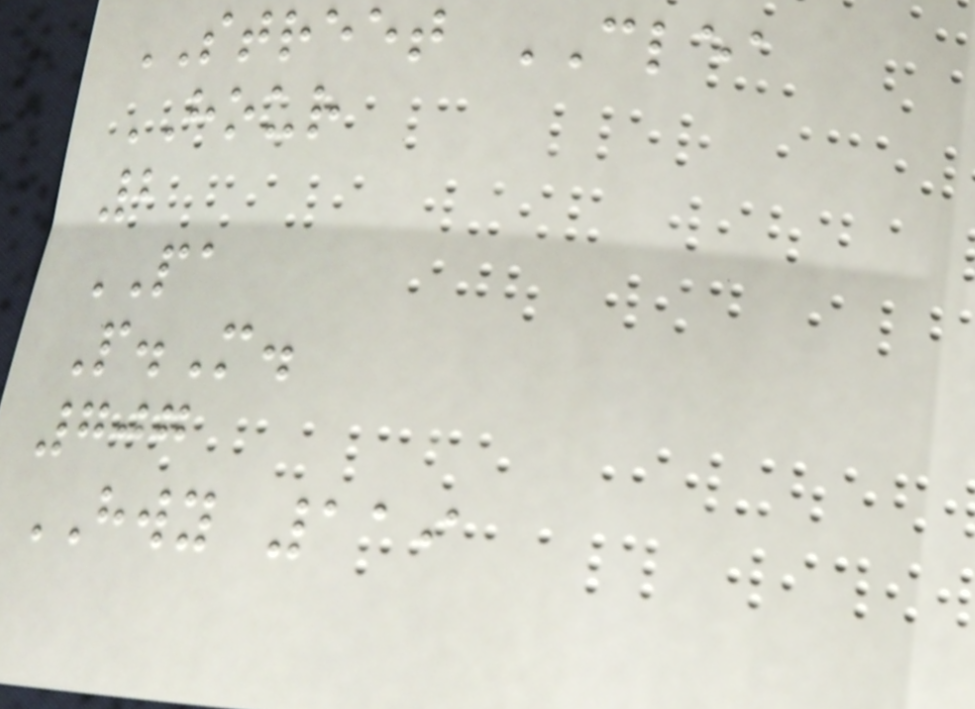STREET CLEA
HOUR
2
PA
P.M.
707
HWY 119
